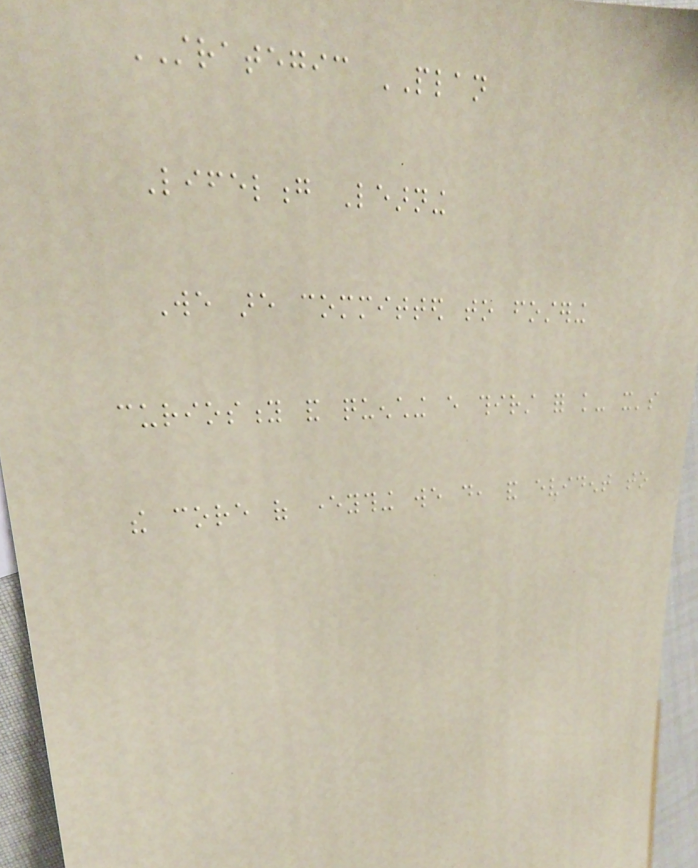STRATEGIC PLAN
Lifelong Learning
We are committed to fostering
curiosity and quenching every thirst for knowledge- it's
the core of everything we do, and evident to
